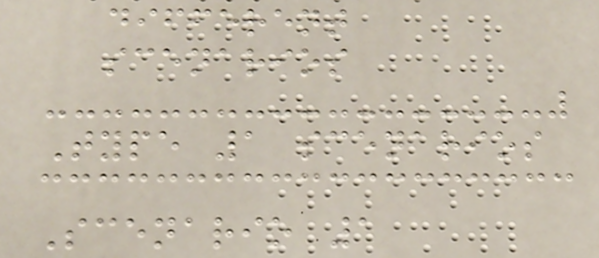different
scenarios
Type 1 scenarios
Scenario 1
